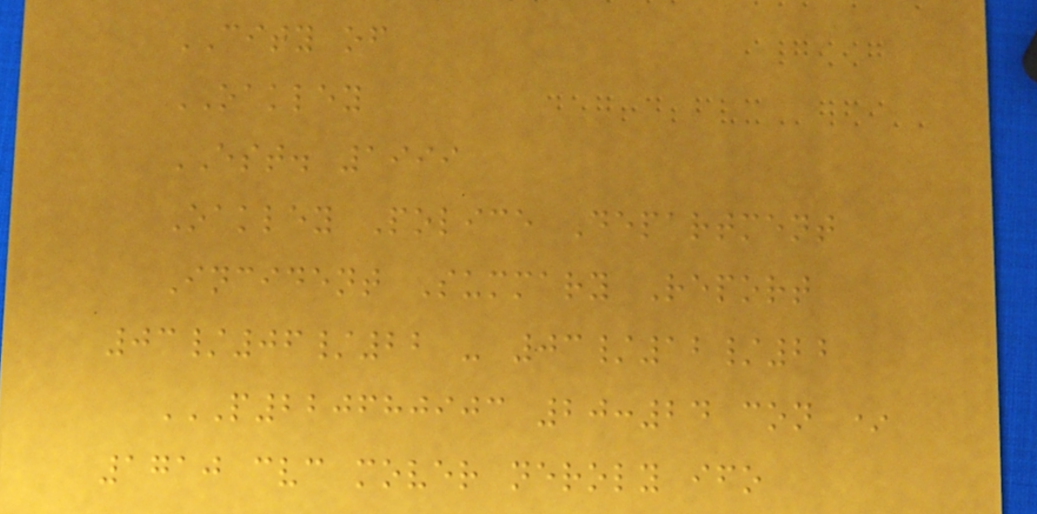CITY of
OAKLEY
EST. 1999
Oakley Police Department
Incident Summary Report
03/06/22 - 03/12/22
P220680903 20:24 CON *
1710 CVC MOVER NEROLY IFO
